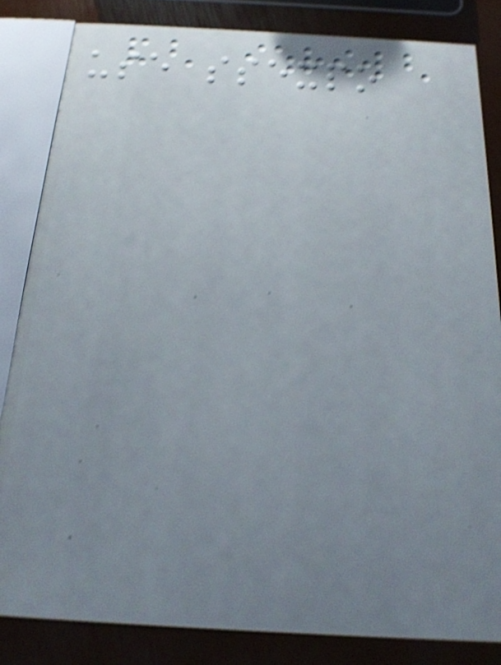use ssexpo
